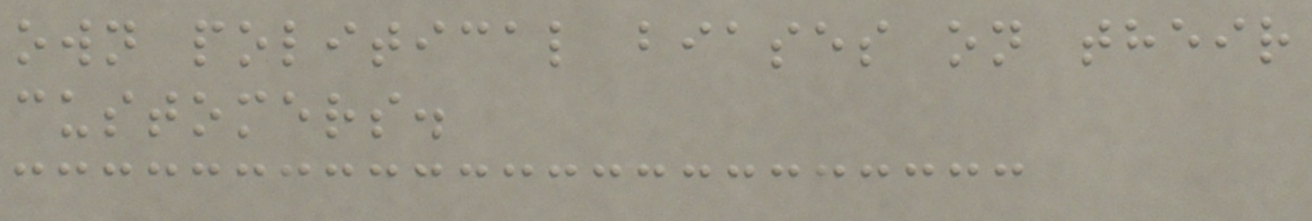own political biases on their
customers.
